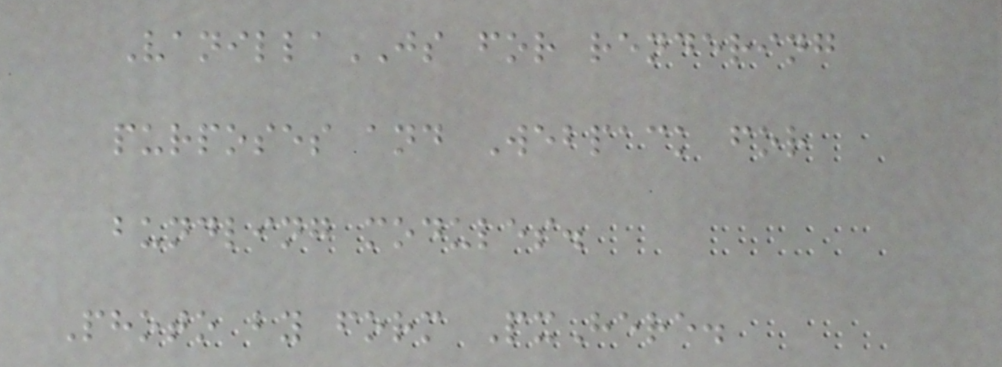VanillaJS for rendering
purposes and Webpack for
bundling modules.
Photo by form PxHere.
